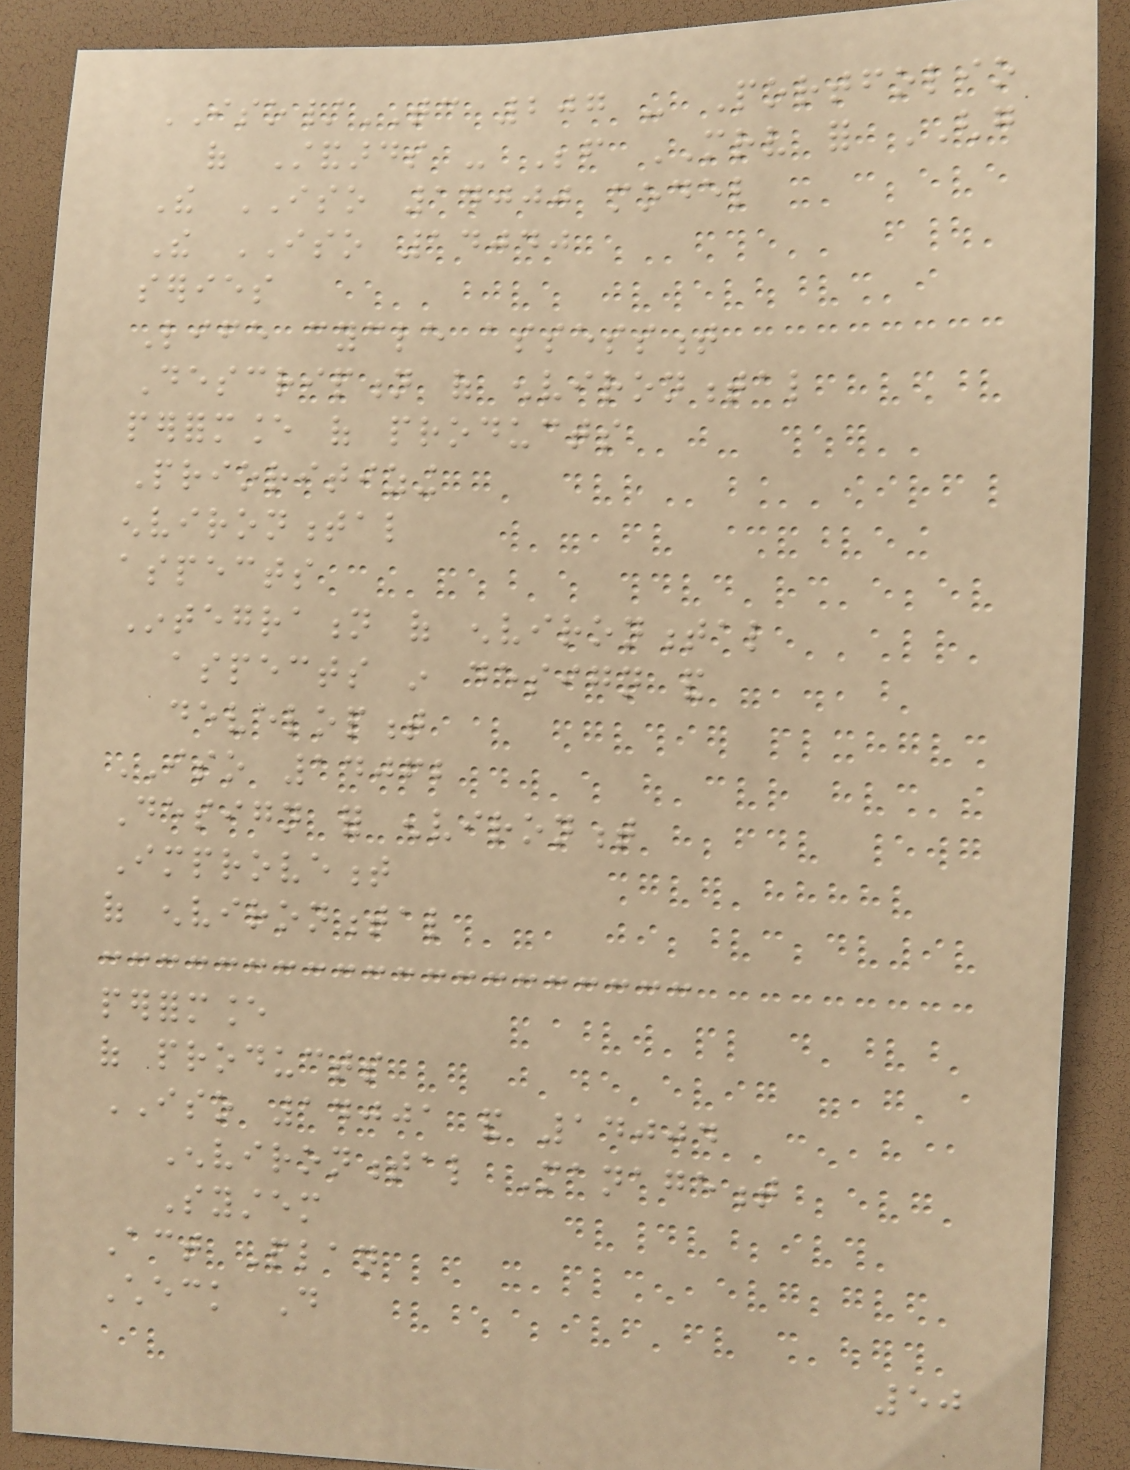ISO/TC 207 - Portfolio
of Standards - Before MRV for GHG
The ISO 14000 model
The ISO 14040
series
Life cycle assessment
Description of environmental
performance of products
Prioritizing
environmental
aspects
Integration of environmental
aspects in design and
development
ISO 14062
Design for environment
Improvement
of environmental
performance
of products
ISO 14001 and 14004
Environmental Management
System
Act Plan
Check Do
50
